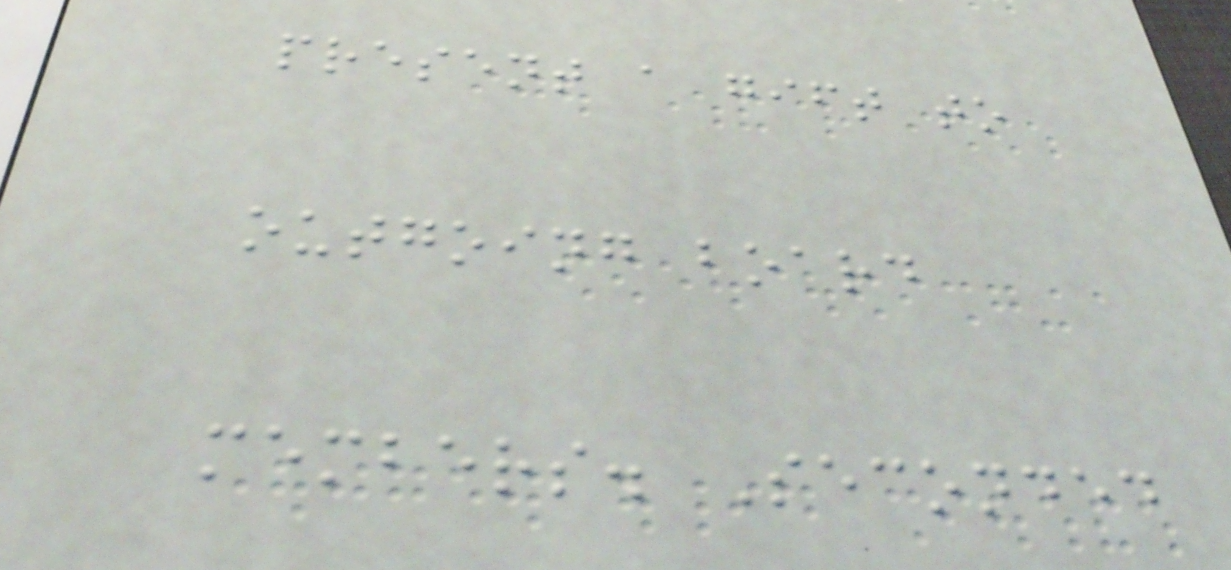present a gift to
outgoing board
members. Seconded
